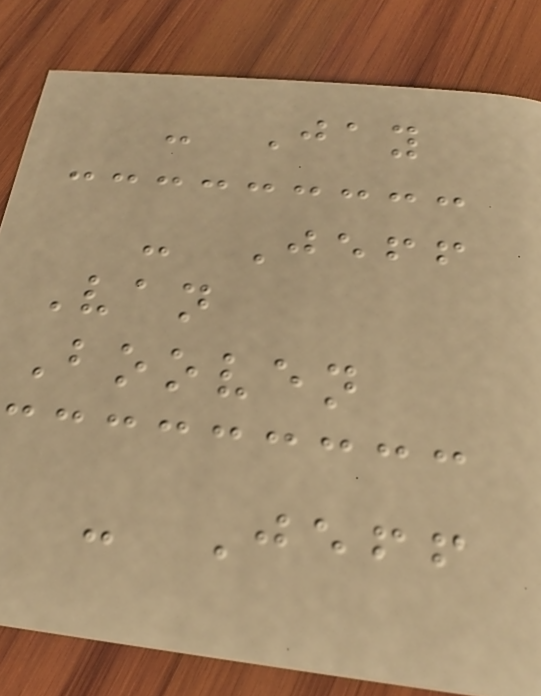- Jay
- Jeff
Van
Booven
- Jeff
